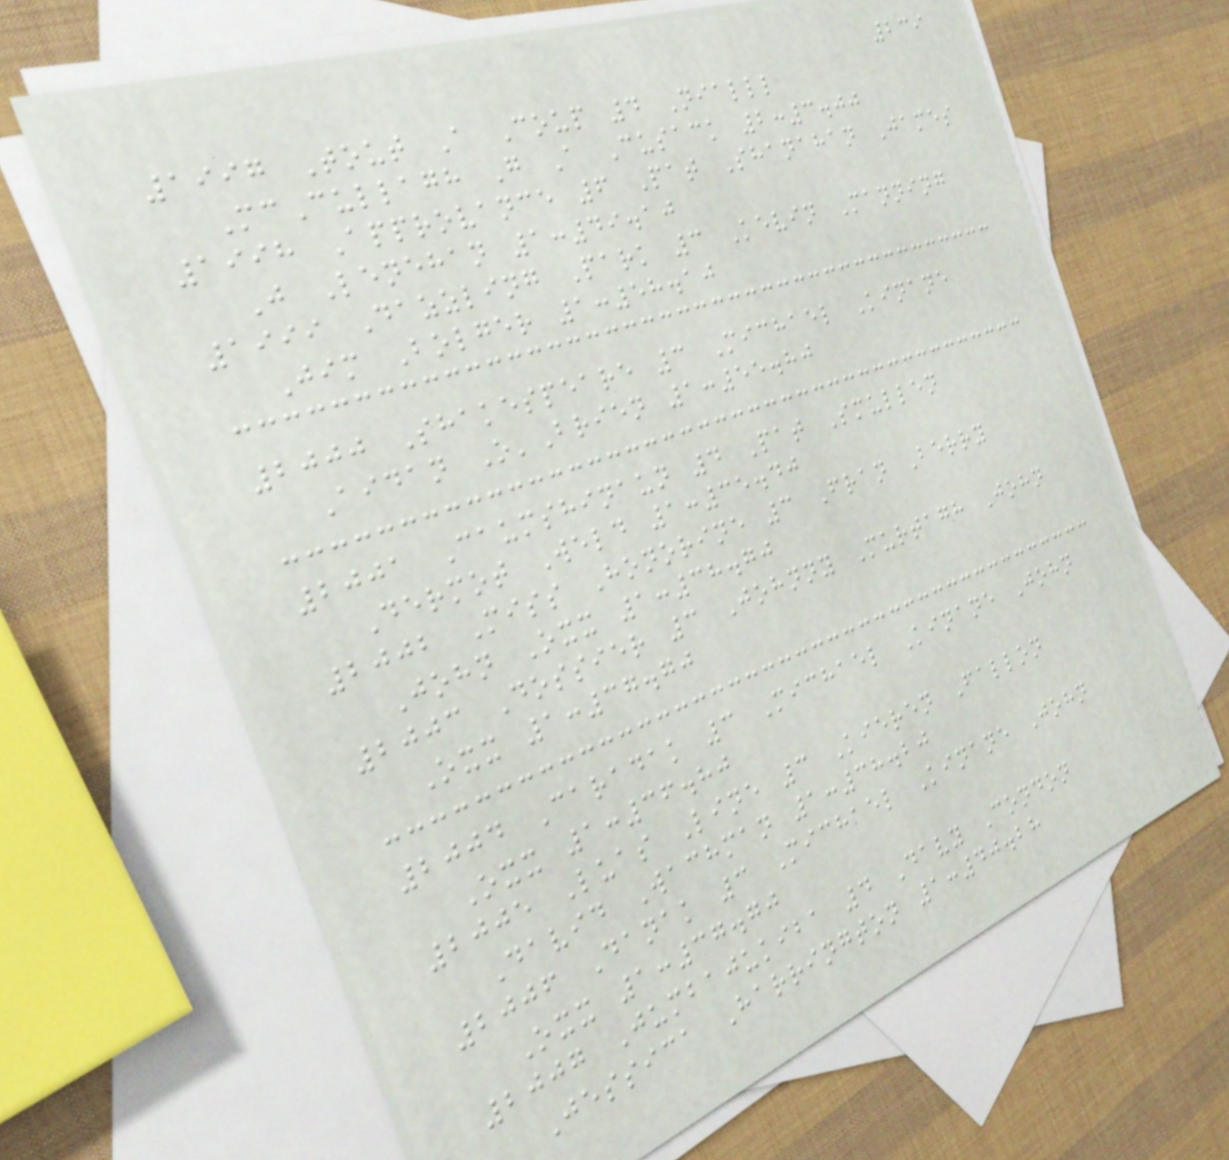239
1997 Tout A Coup 4 Nialll
McCullagh G A Cusack 2:3.00
1998 Approvance 6 Pat Shanahan James
J Lenehan 1:49.10
1999 Dazzling Park 3 Kevin Manning
Jim Bolger 1:58.10
2000 Shakespeare 3 Michael Kinane
Aidan O'Brien 1:55.80
2001 Caumshinaun 4 Pat Smullen
Dermot Weld 1:35.40
2002 Miss Honorine 3 Fran Berry
John Oxx 1:38.70
2003 Dossier 3 Johnny Murtagh John
Oxx 1:37.70
2004 Caradak 3 Michael Kinane John
Oxx 1:36.80
2005 Luas Line 3 Kieren Fallon
David Wachman 1:38.20
2006 Danak 3 Michael Kinane John
Oxx 1:37.70
2007 Jumbajukiba 4 Davy Condon
Jessica Harrington 1:40.28
